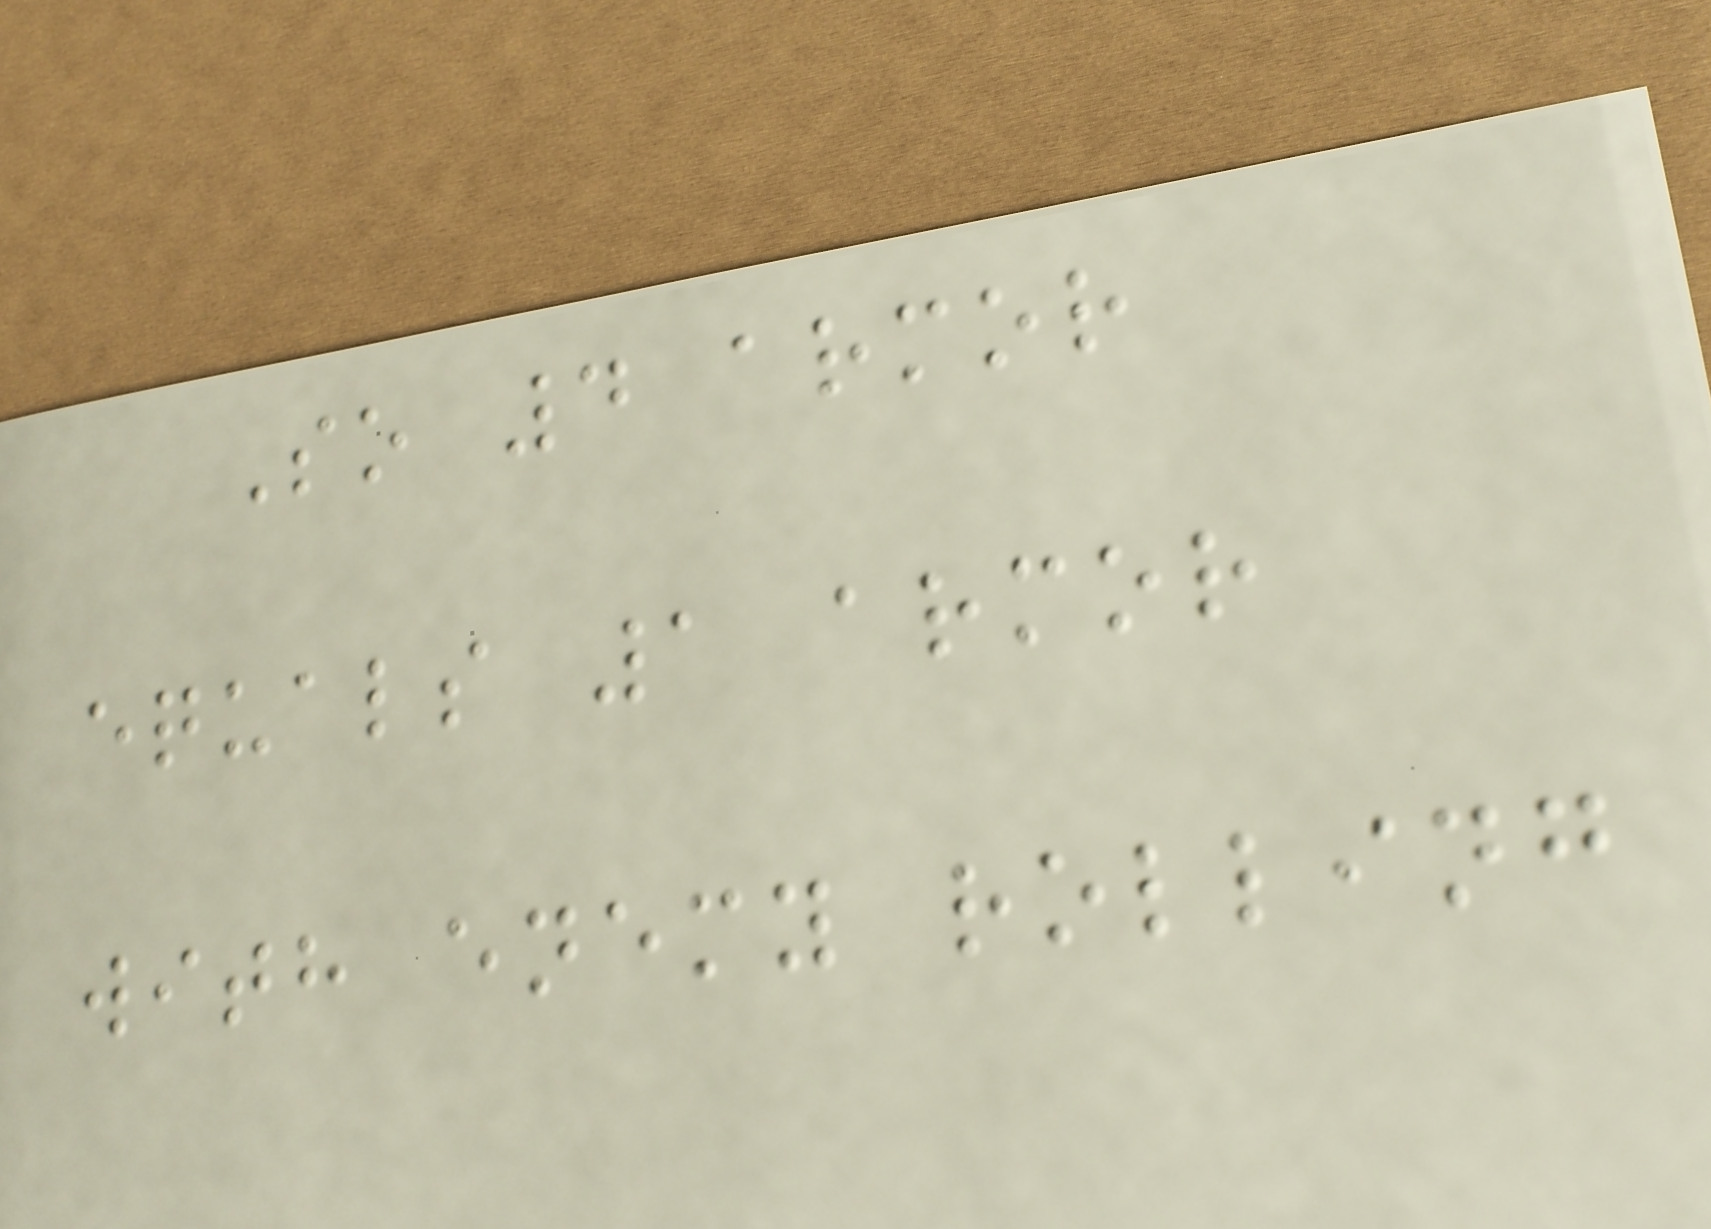So 4 armor
equals 1 armor
with enemy rolling
